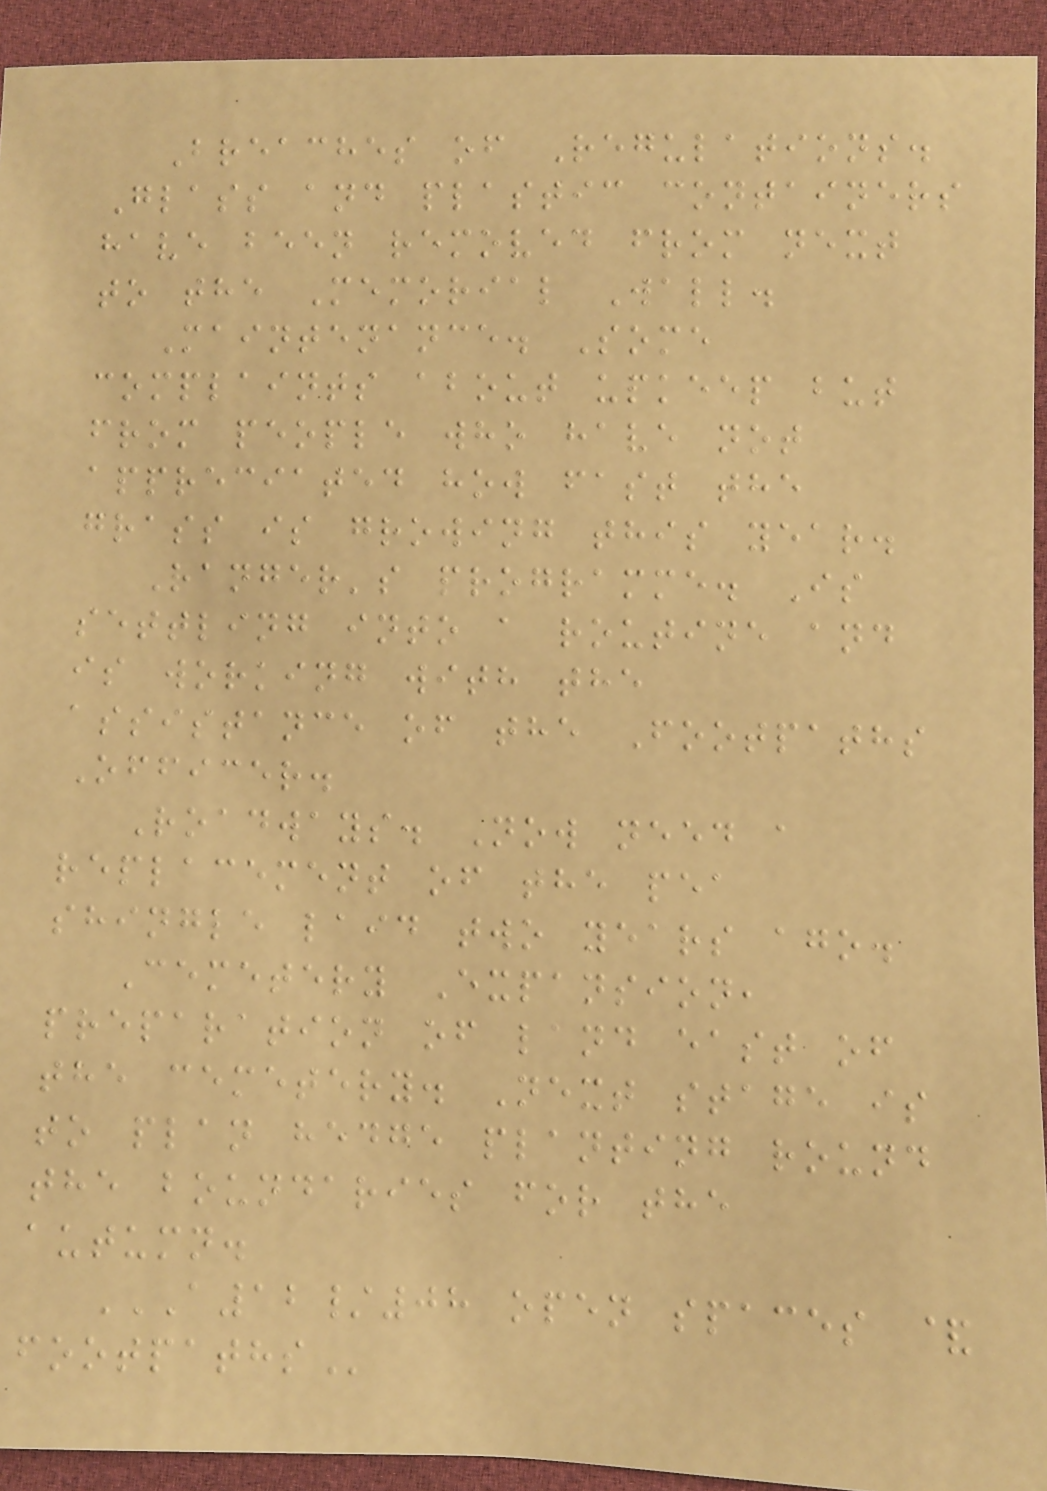Breaches of Regulations.
Glass and plastic containers
have been removed from next
to the Memorial Wall.
Maintenance. Some
complaints about upkeep but
from people who have not
appreciated how fast the
grass is growing this year.
Ranger's programme. Is
settling into a routine and
is working with the
assistance of the Footpaths
Officer.
Roadways. Now need a
replacement of the pea
shingle laid two years ago.
Cemetery Expansion,
preparation of land east of
the cemetery. Next stage is
to plan hedge planting round
the boundaries for the
autumn.
A12/08 OPEN SPACES &
FOOTPATHS
